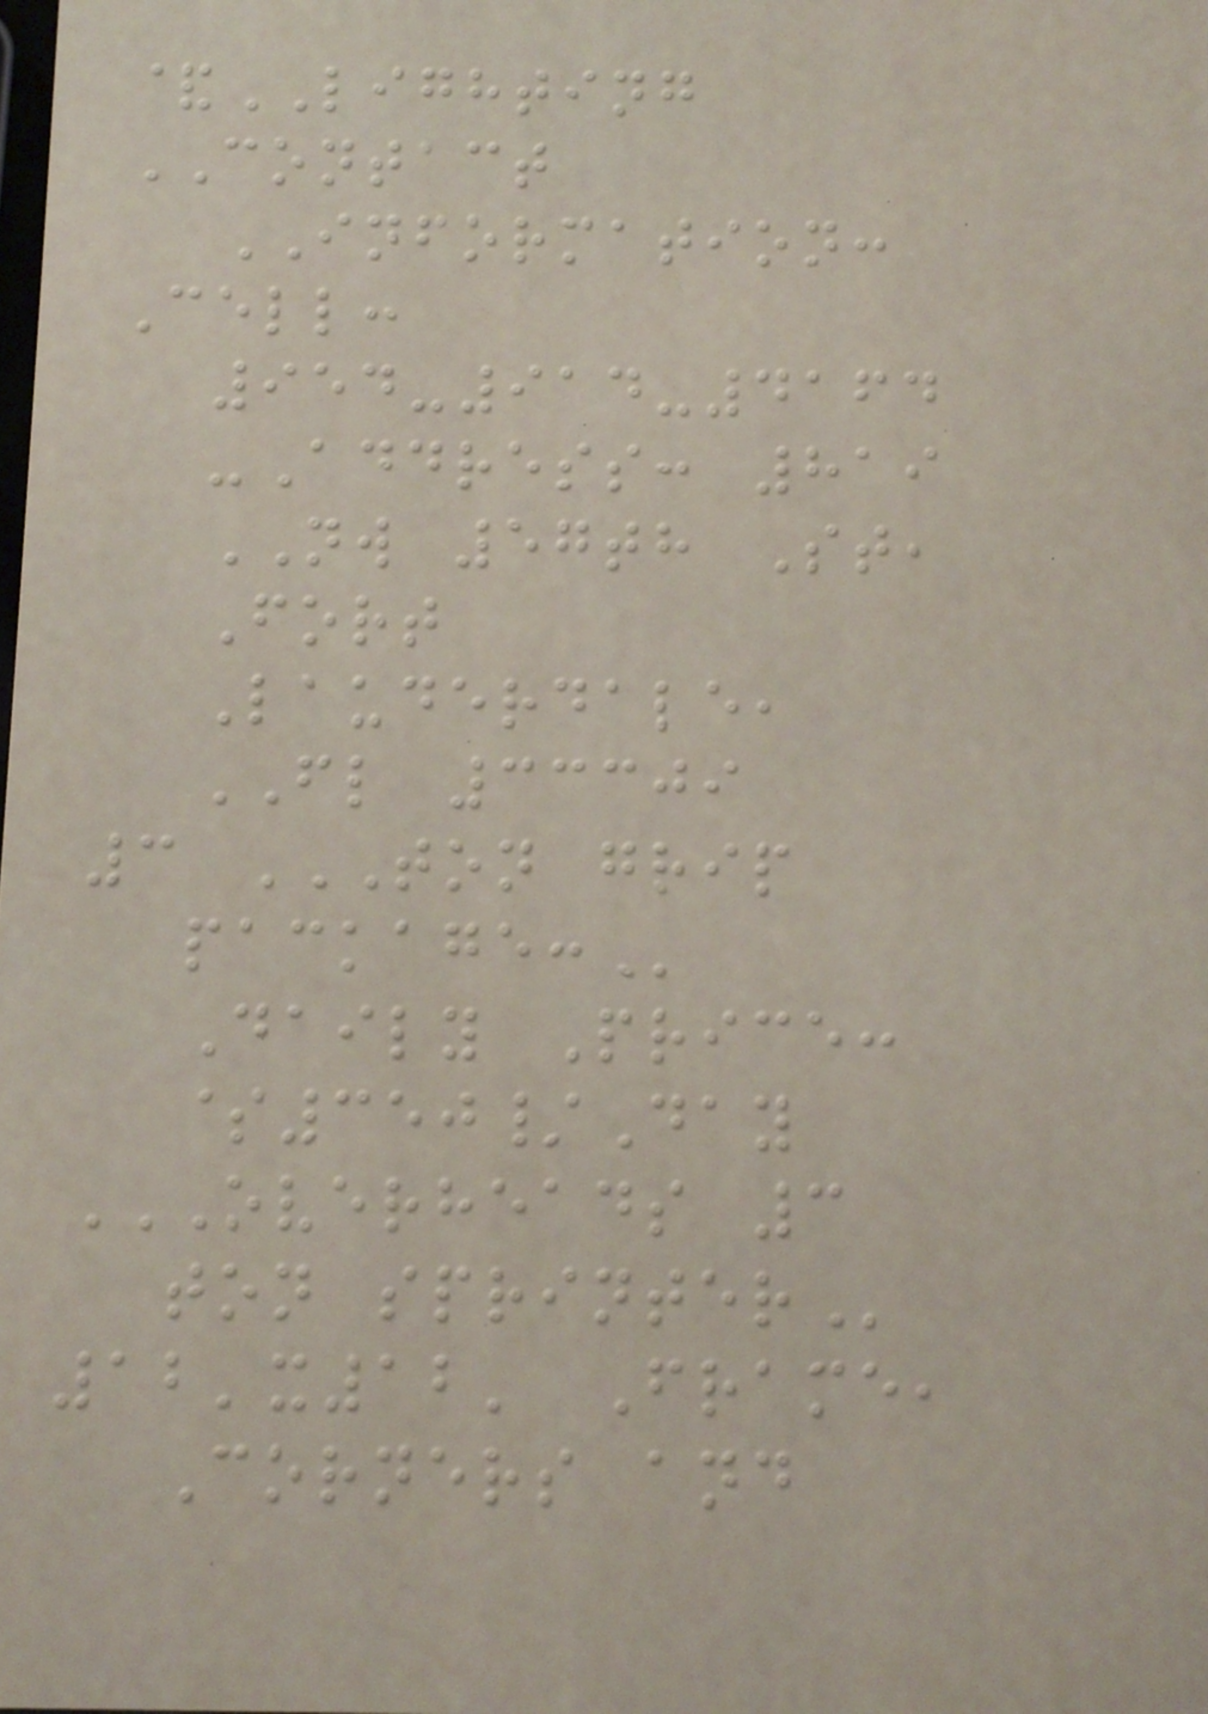&LIGHTING
CONTACT
INFORMATION:
Cell:
954-914-4164
-Address: 819
NW 57th St,
Fort
Lauderdale,
FL 33309
3 TON GRIP
PACKAGE:
Daily Price:
$350/Day
OVERHEADS 3
TON SPRINTER
12'x12' Frame,
Corners and
